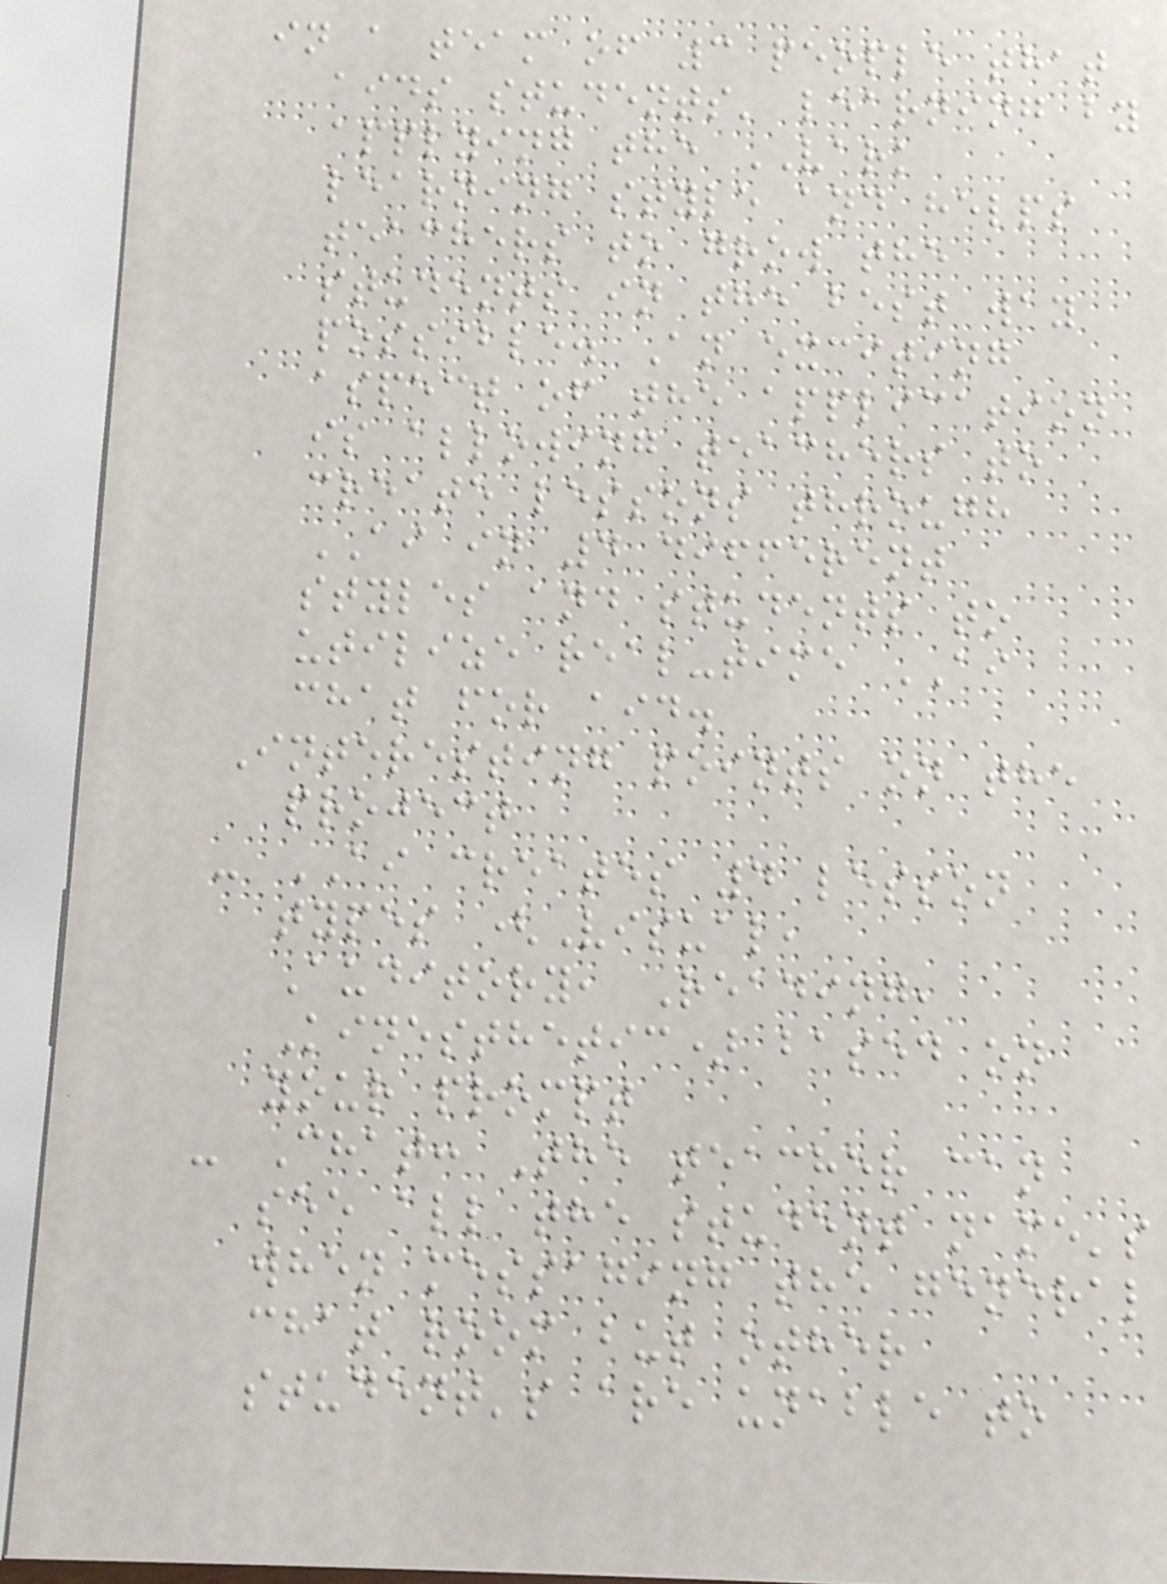in a team of 3 people that
aids students' learning by
applying the VARK
learning style and helps
teachers to grow the
students in the best way
possible. An exciting
aspect of the application
is allowing teachers to
create lessons through
AI in 4 different
styles and students to
utilize real-time AI
chat for aid.
Interesting points on the
project
- AI creates 4 lesson
types (Visual,
Auditory, Reading,
Kinesthetic) based on
your prompt
- Chat: The teacher can
see all the student name's
when messaging the general
chat room but other
student's are unable to
